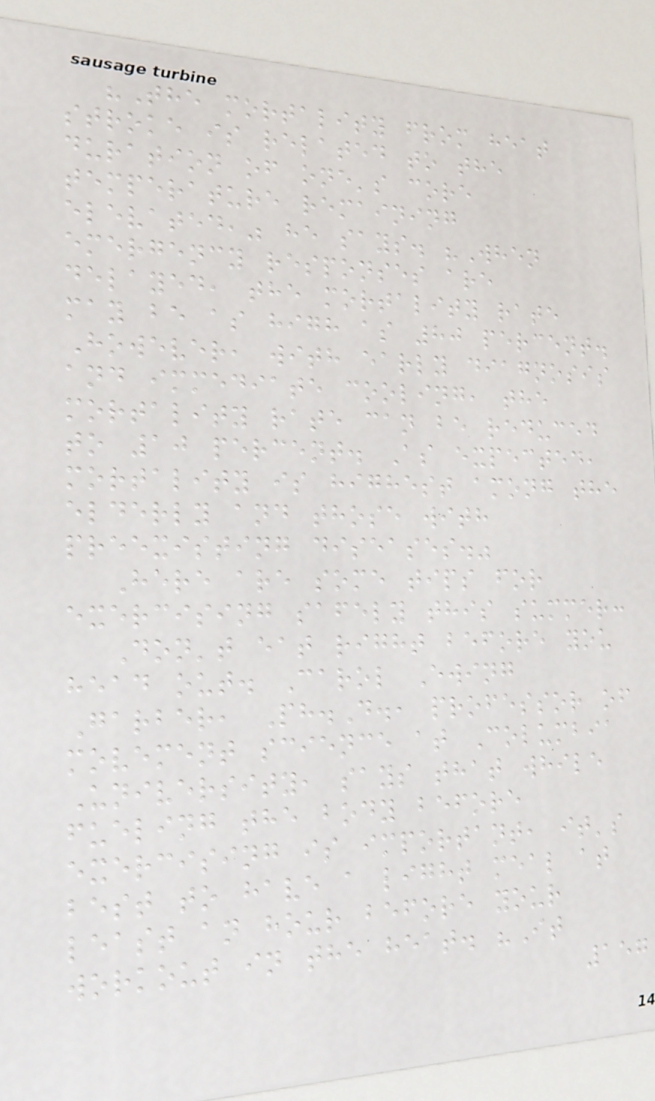"The mortality from heat
stroke is related to the
duration of one's core
temperature remaining
elevated," he says. "When
emergency responses are
delayed, the mortality rate
may be as high as 80 percent.
However, with early diagnosis
and immediate cooling, the
mortality rate can be reduced
to 10 percent. As expected,
mortality is highest among the
elderly and those with
preexisting diseases."
Here are some tips for
exercising safely this summer:
Don't eat right before you
head out. Carol Ewing
Garber, Ph.D., professor of
movement science at Columbia
University, says that while
fueling the body before
exercising is important, it's
best to have a light meal at
least an hour before your
workout in the heat. "It
157
